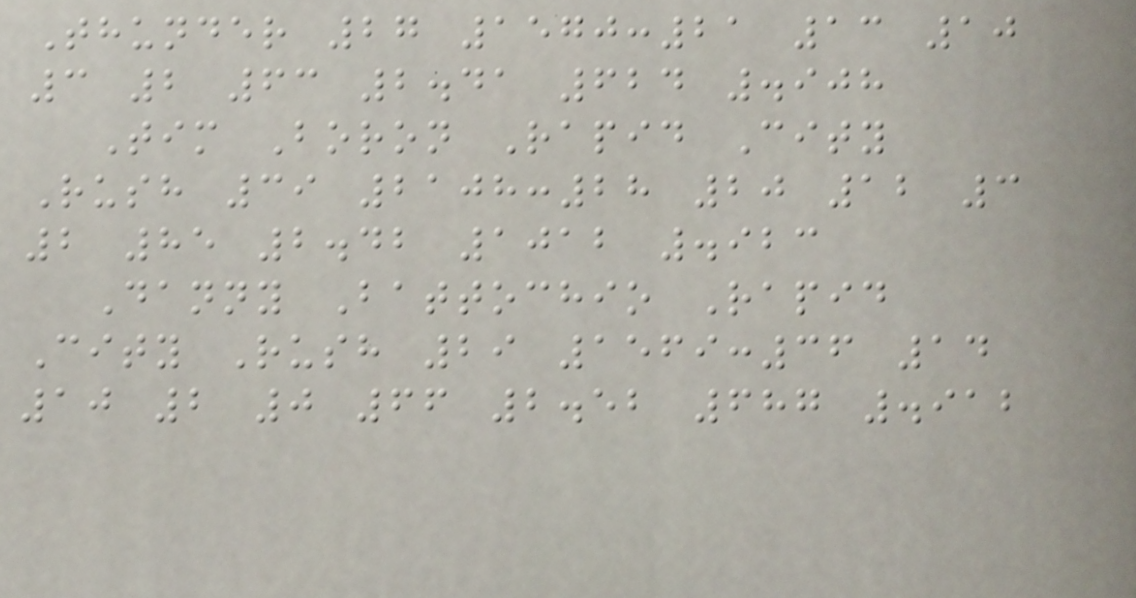Thunder 27 1570:21 13 10
3 2 63 2.41 624 .908
Tim Boron Rapid City
Rush 39 2108:28 20 12 3
2 85 2.42 1012 .923
Danny Battochio Rapid
City Rush 29 1569:36 14
10 2 0 66 2.52 687 .912
